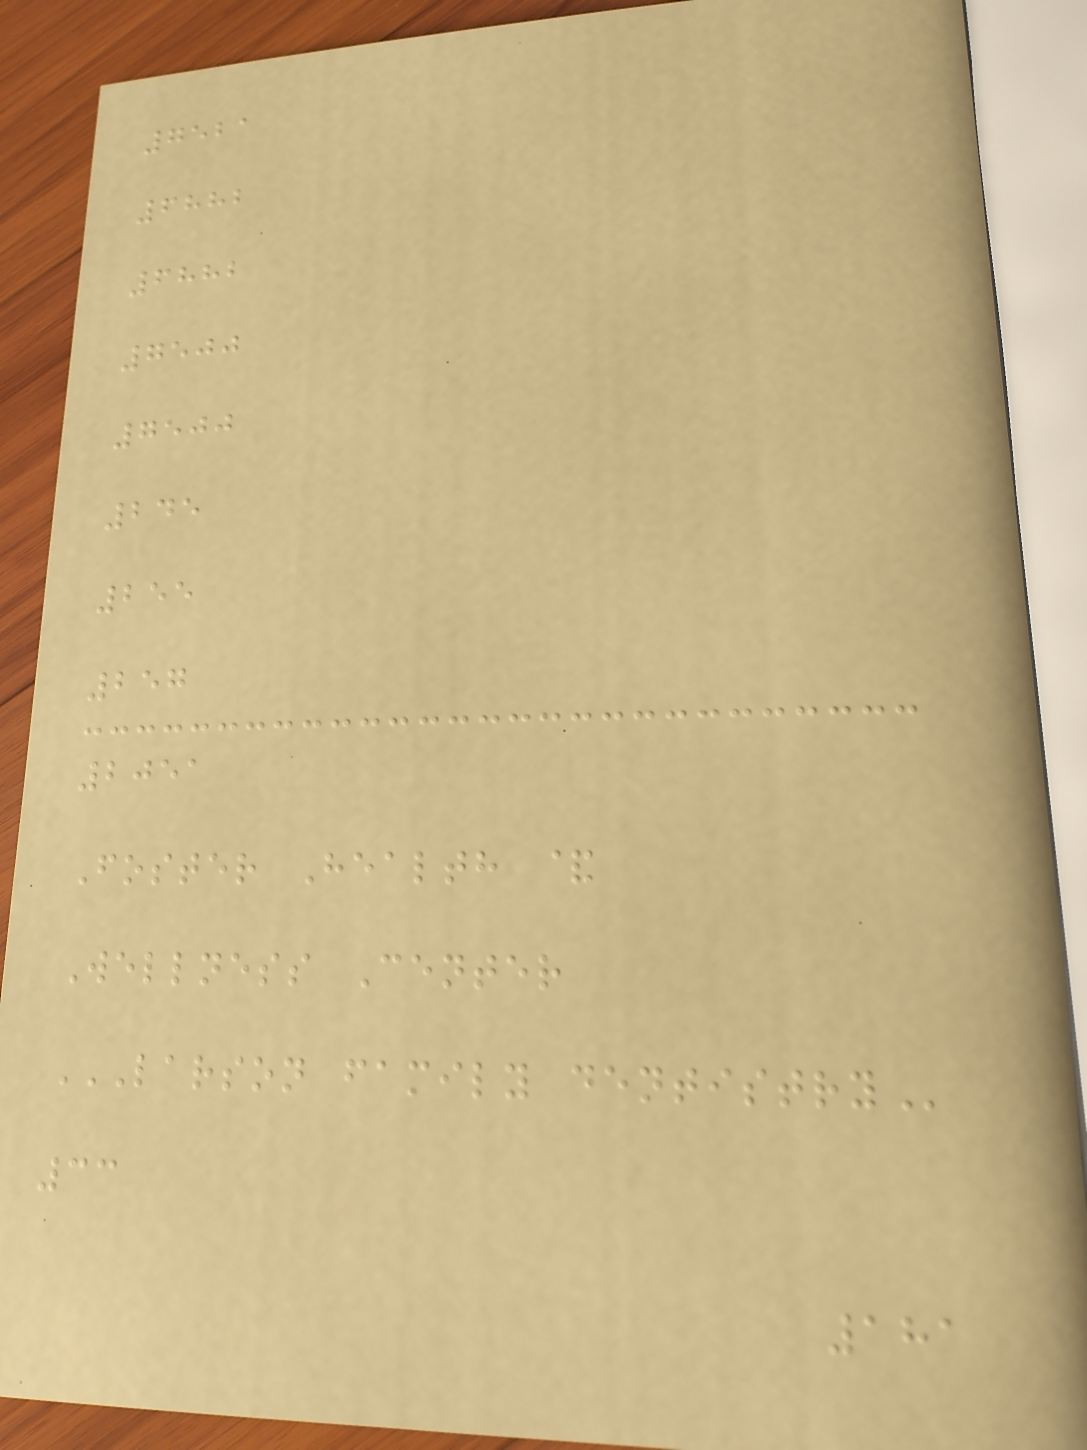7521
6882
6882
7500
7500
245
255
257
2051
Foster Health &
Wellness Center
LARSON FAMILY DENTISTRY
33
181
